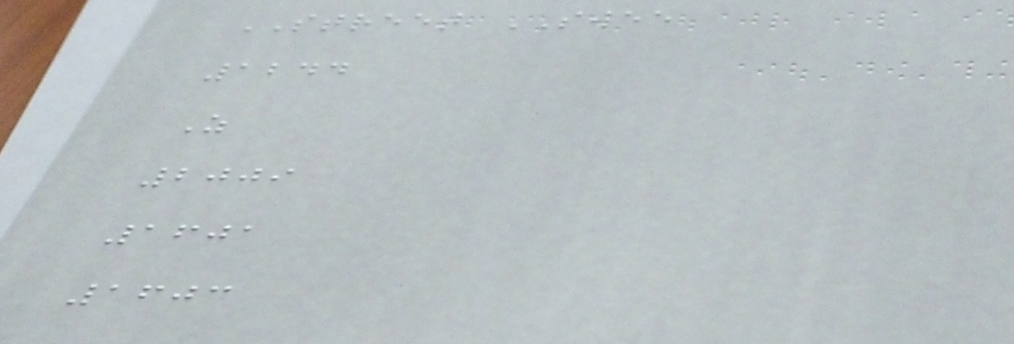STREET SWEE
1244
Z
2009
1601
1603
